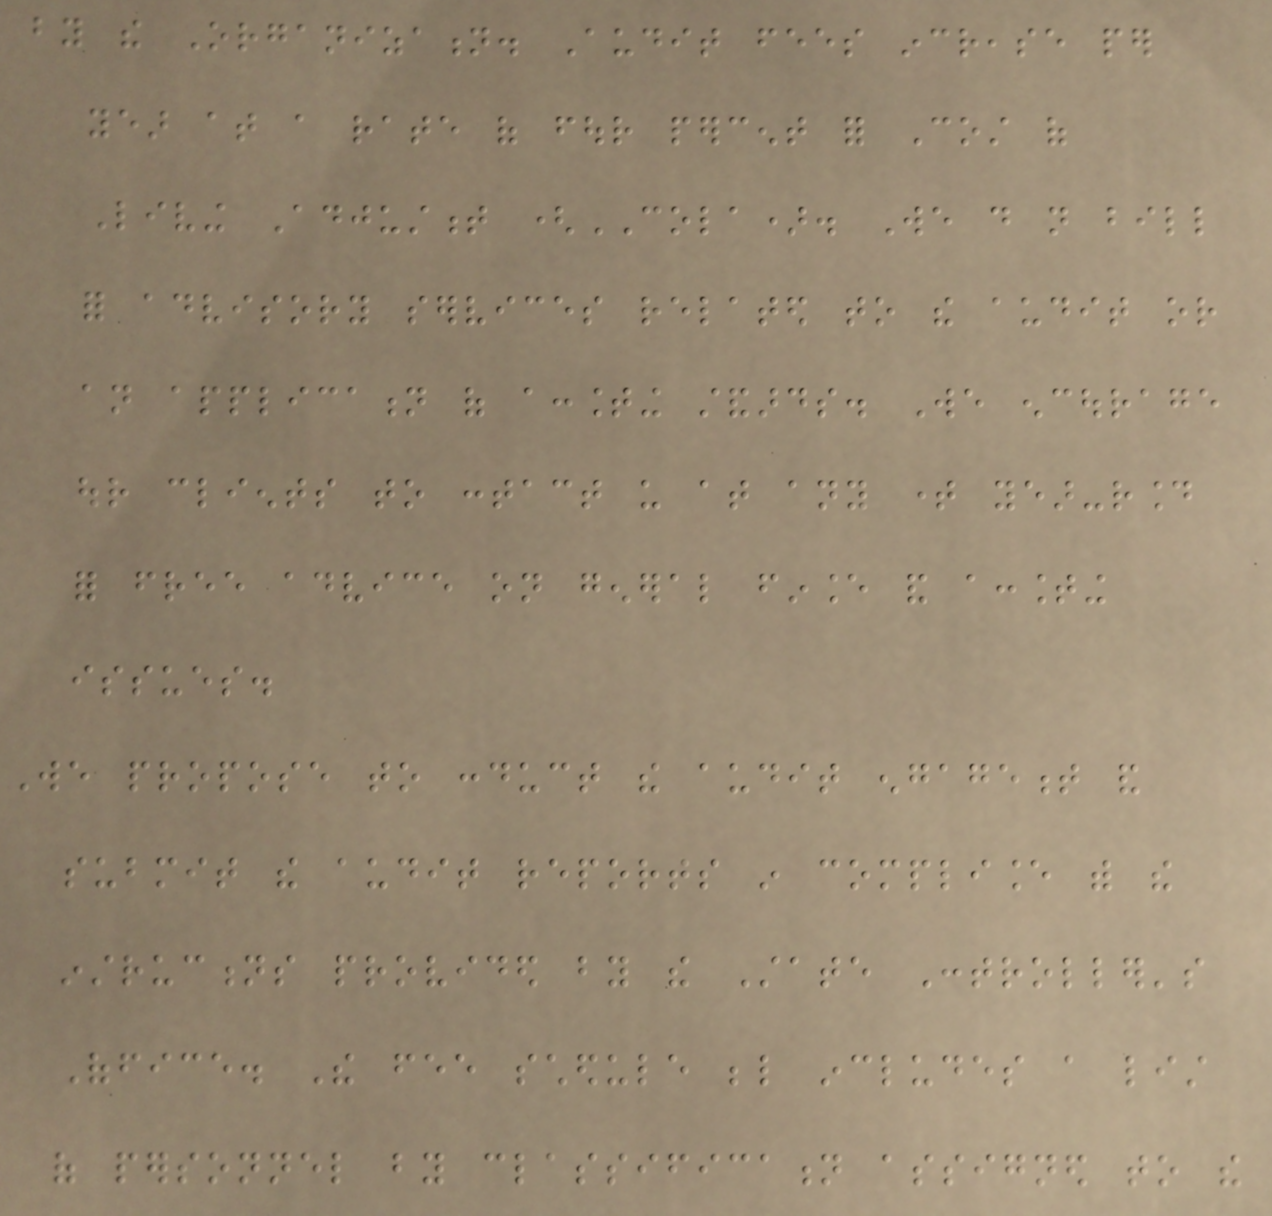by the Organization. Audit fees increase per
year at a rate of four percent for Cost of
Living Adjustment (COLA). We do not bill
for advisory services related to the audit or
an application of accounting standards. We encourage
our clients to contact us at any time year-round
for free advice on general finance and accounting
issues.
We propose to conduct the audit engagement and
submit the audit reports in compliance with the
instructions provided by the State Controller's
Office. The fee schedule below includes a list
of personnel by classification assigned to the
